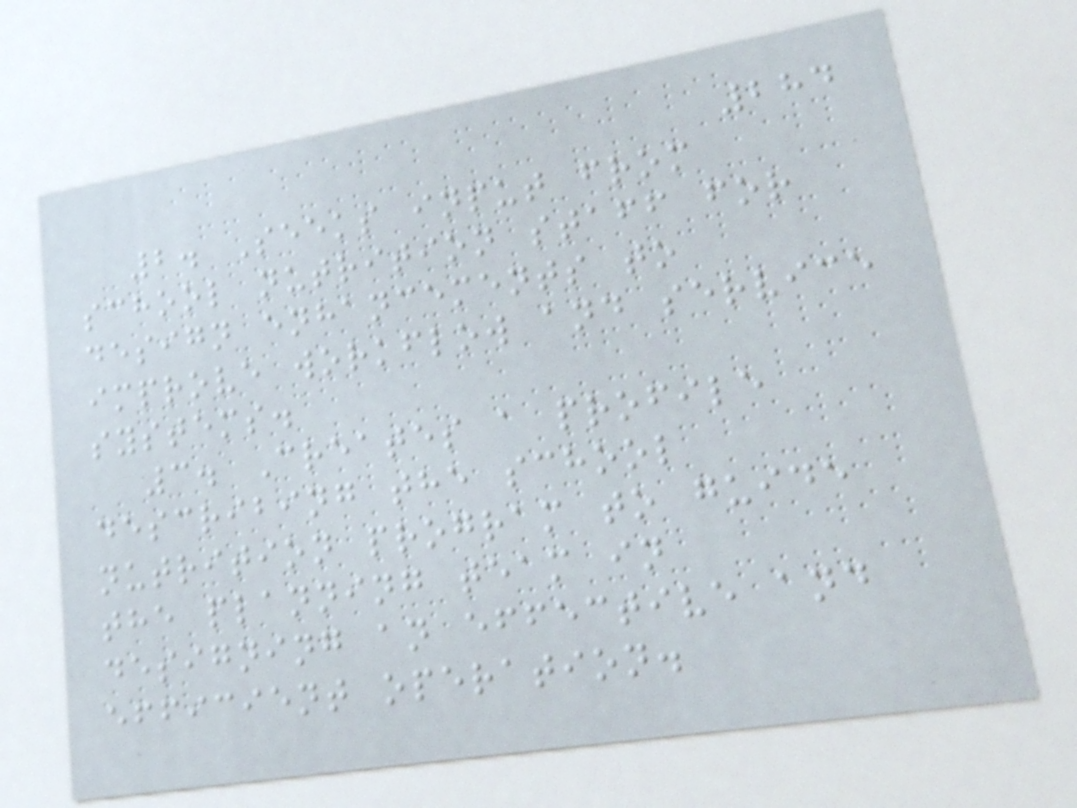284
2. Seeks input from
school nutrition staff for
design enhancements to
improve workflow and service
systems.
3. Creates a profile
describing the school
nutrition program to guide
the planning team in
designing an effective and
efficient operation.
